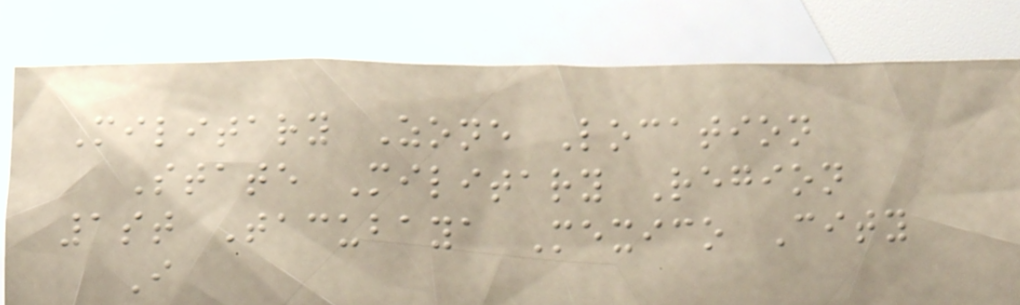Military Zone Location
State Military Region
1st Tacubaya Mexico City
I
